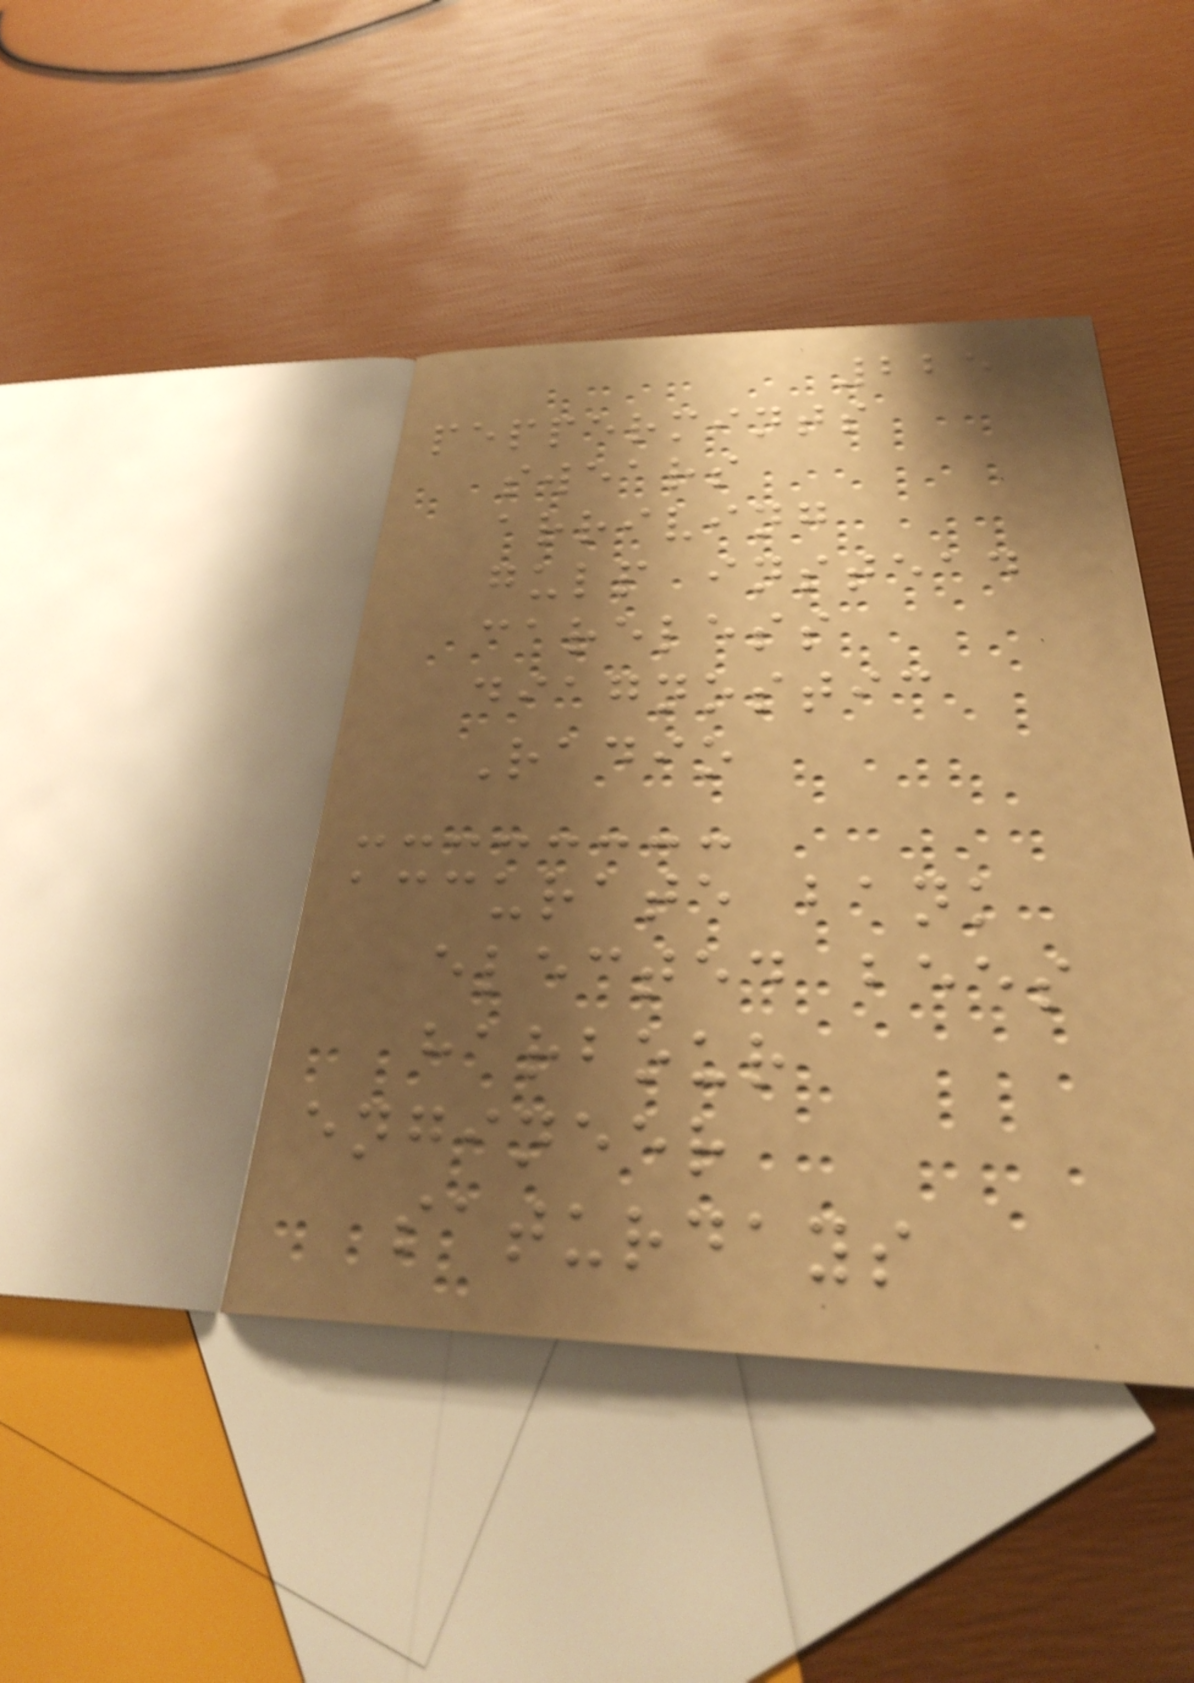225
peppermints
swears
arriving
gulp instead
careless
diagnostic
Radio
accurate bank
elected bees
harbour
engineer
saturdays
